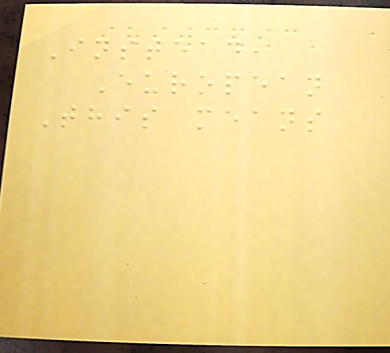Instead,
European
This means
